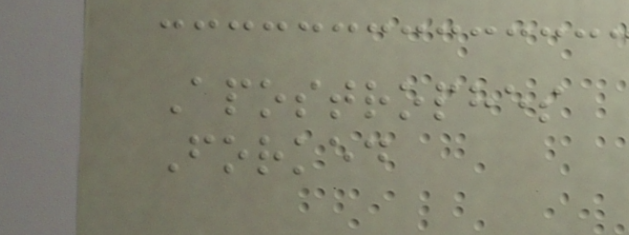Apostrophes
Forked
